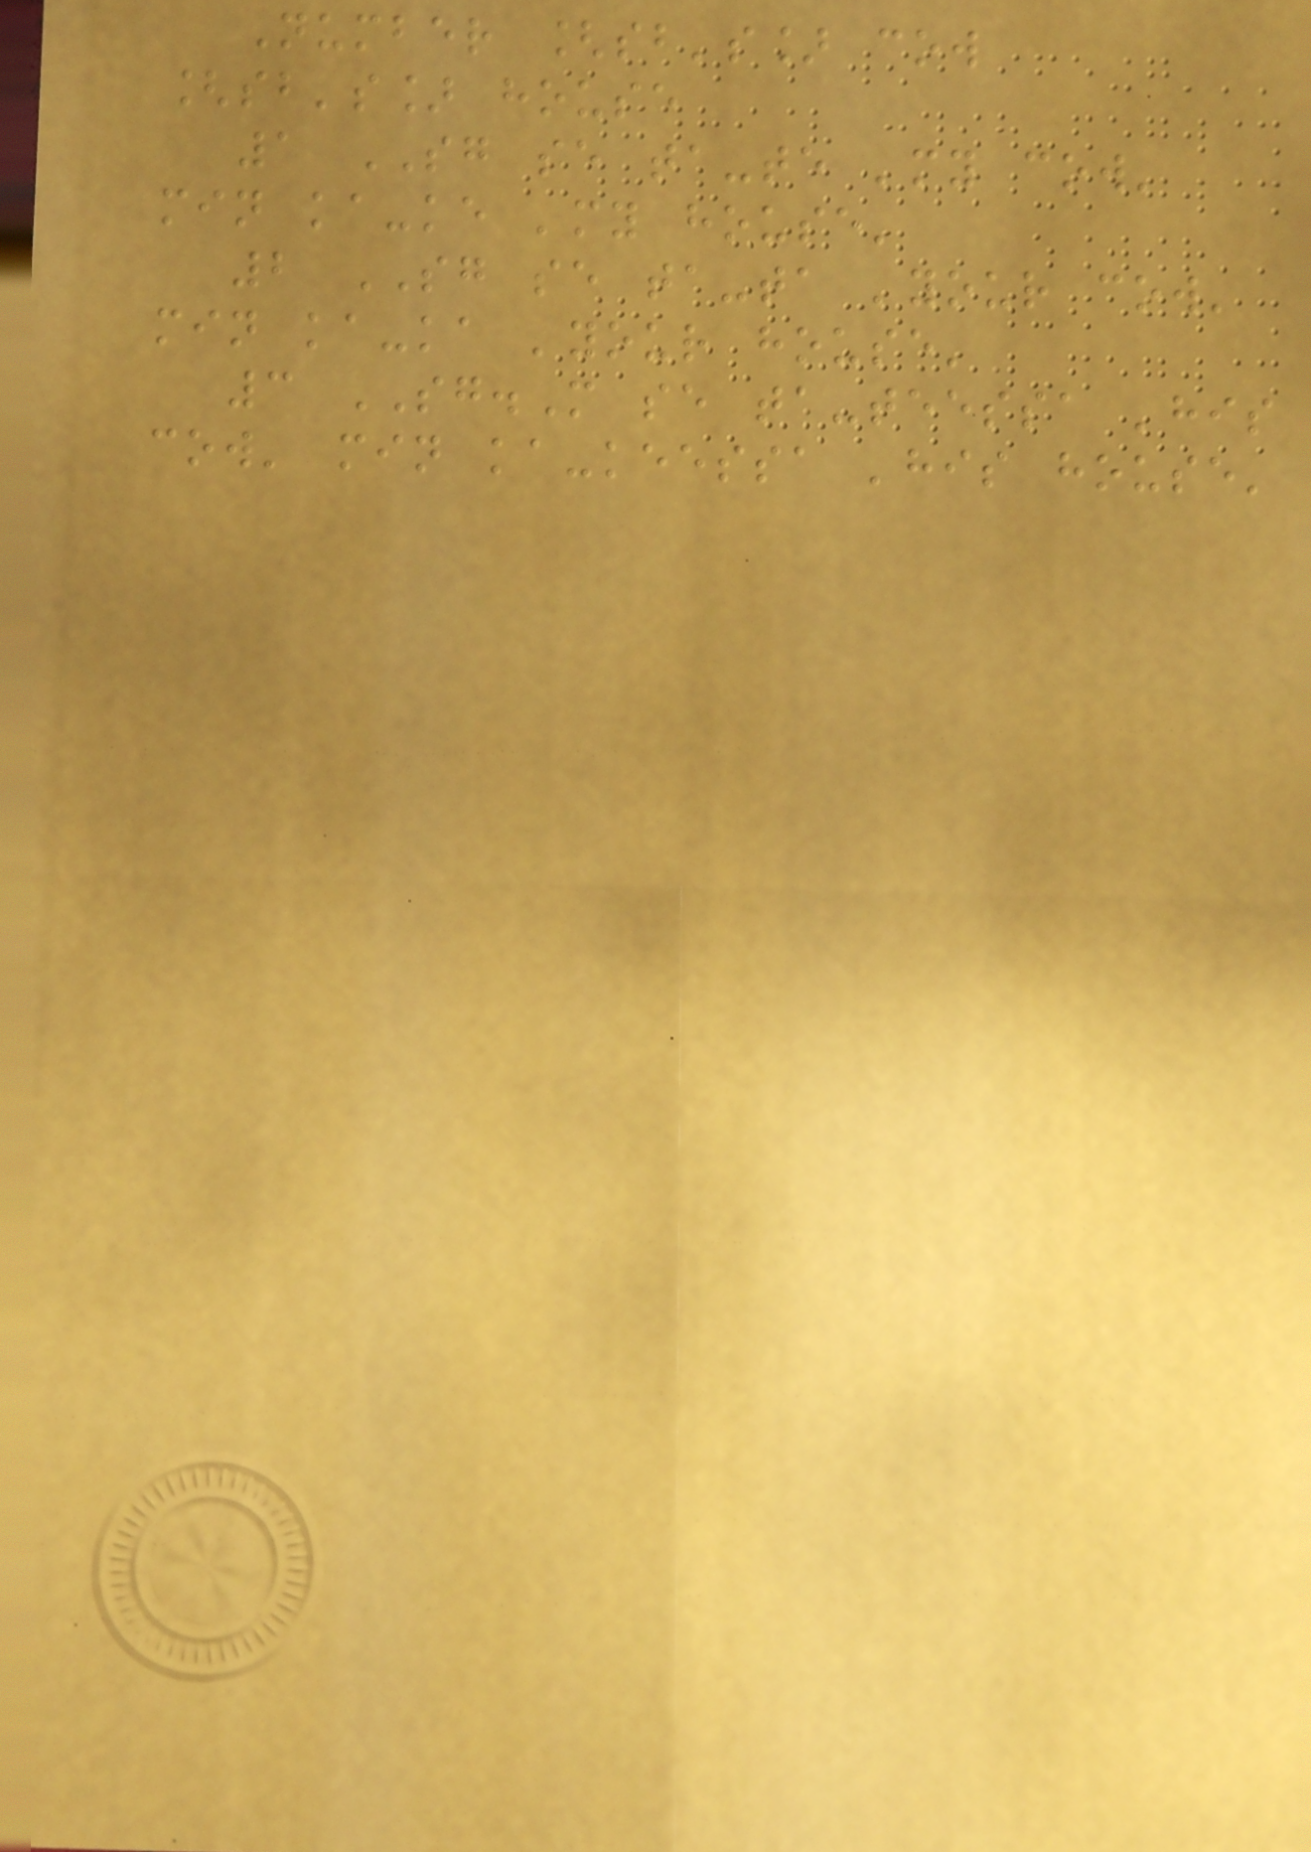Number [sb's] cow
[sb's] house
1 SG se ta-te 'my cow'
min ka-ke 'my house'
2 SG se ta-ta 'your cow'
min ka-ka 'your house'
3 SG.M se ta-teessa 'his
cow' min ka-keessa 'his house'
